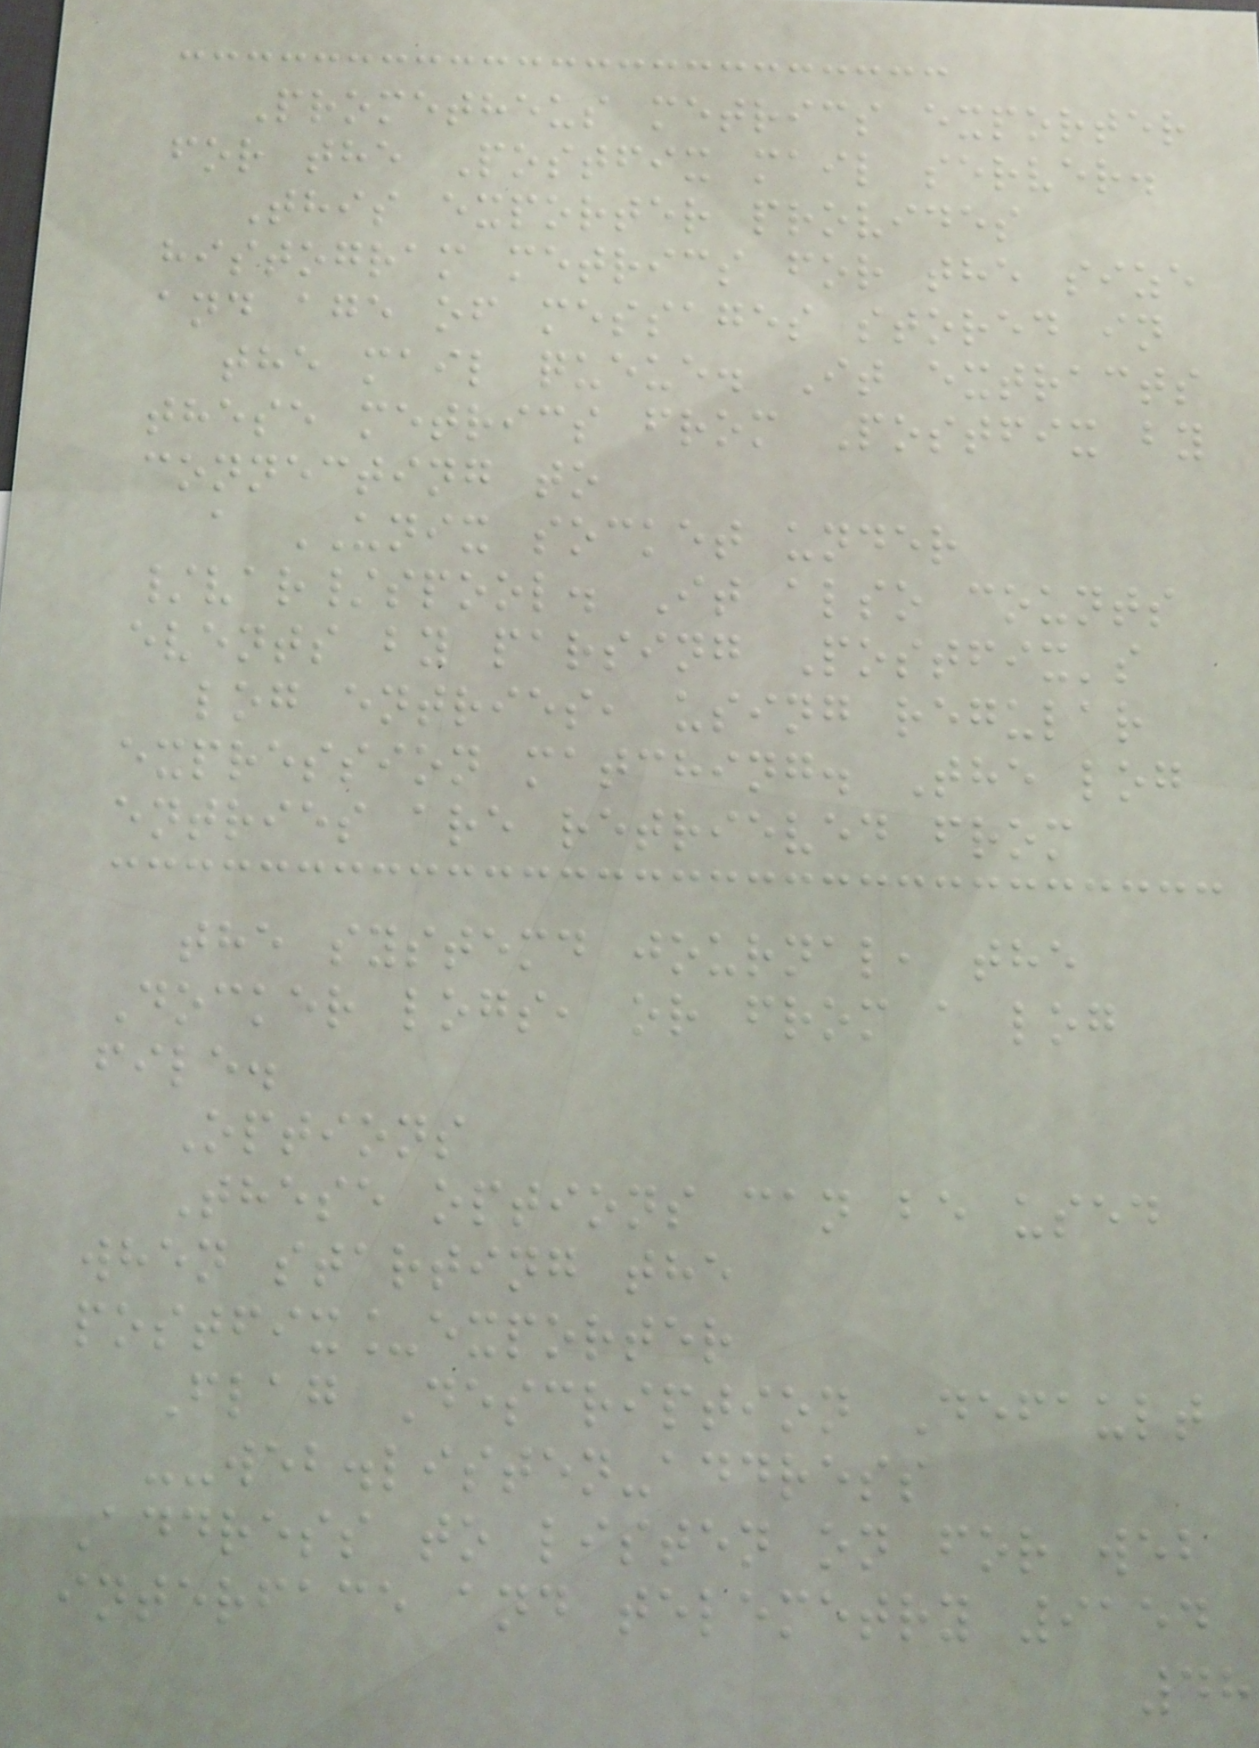Prometheus metrics exporter
for the Postfix mail server.
This exporter provides
histogram metrics for the size
and age of messages stored in
the mail queue. It extracts
these metrics from Postfix by
connecting to
a UNIX socket under
/var/spool. It also counts
events by parsing Postfix's
log entries, using regular
expression matching. The log
entries are retrieved from
the systemd journal, the
Docker logs, or from a log
file.
Options
These options can be used
when starting the
postfix_exporter
Flag Description Default
--web.listen-address
Address to listen on for web
interface and telemetry 9154
48
